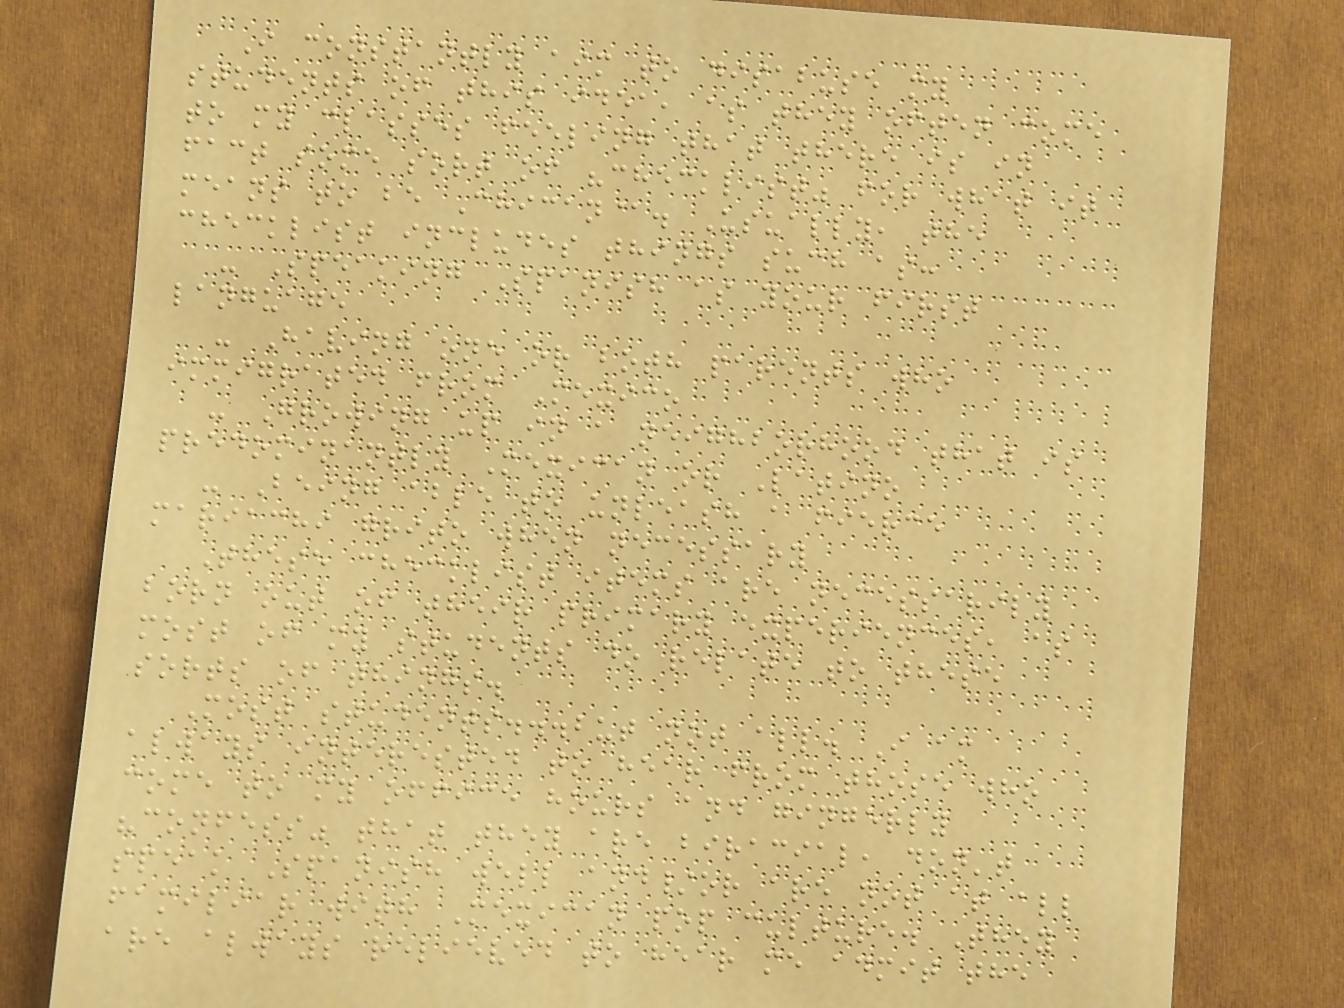I constantly aim to disabuse my
students of this idea, as they often come
to my classes feeling that there is in
fact some sort of "checklist" for what it
means to be Chican@. Usually, the
checklist includes things such as:
- Speaking Spanish as your first
language
- Having one or both parents who
immigrated from Mexico
- Growing up in a neighborhood that is
predominantly Mexican or Latino
- Being able to unleash a fierce
mariachi grito when necessary
These checklist items are necessarily
born out of their primary experiences, as
most of my students do relate to these
sorts of things.
Most students...but not all. I am
always interested to hear from those who
come to my office hours and gingerly
"confess" that they are biracial, don't
speak Spanish well and/or are not at all
familiar with Mexican pop culture. They
are always relieved to hear me admit the
